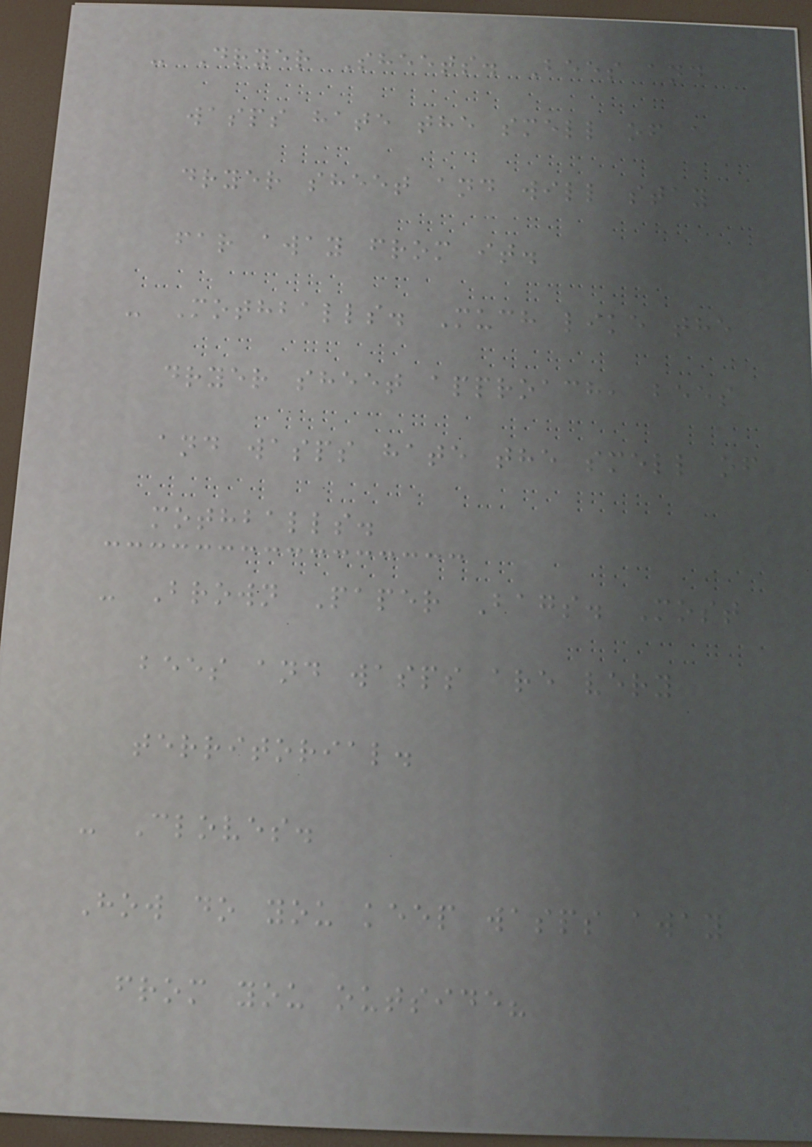- Dryer Sheets. Bees and
wasps hate the smell of a
dryer sheet and will stay
far away from it.
- Mothballs. Much like the
dryer sheet approach, bees
and wasps hate the smell of
mothballs.
- Brown Paper Bags. Most
bees and wasps are very
territorial.
- Cloves.
How do you keep wasps away
from you outside?
